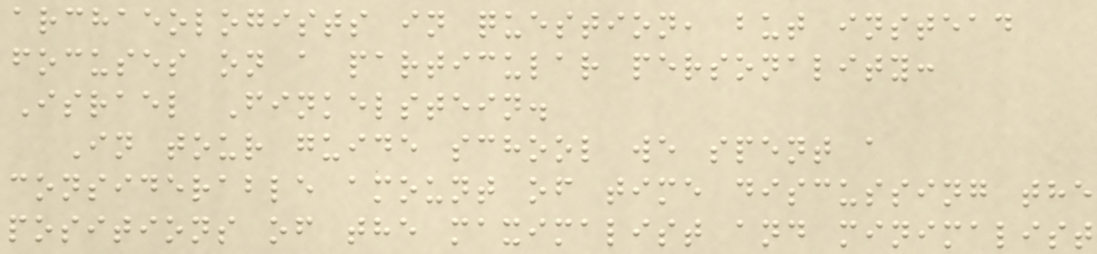archaeologists in question, but instead
focuses on a particular personality:
Israel Finkelstein.
In tour guide school we spent a
considerable amount of time discussing the
positions of the maximalist and minimalist
